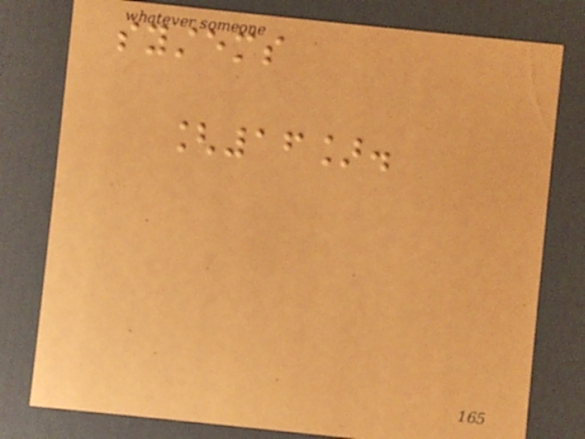systems
[16].
